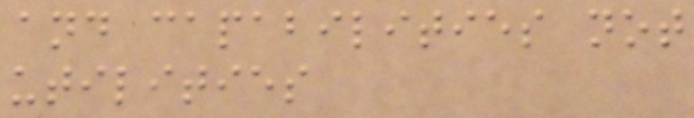and capabilities not
utilities
